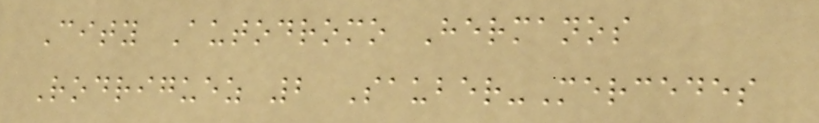City Autodromo Hermanos
Rodriguez 2 Sauber-Mercedes
